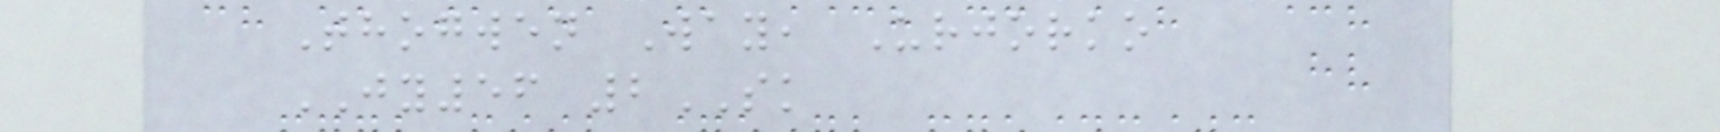Thogwen Way, Urjorko
JY56 2SK
